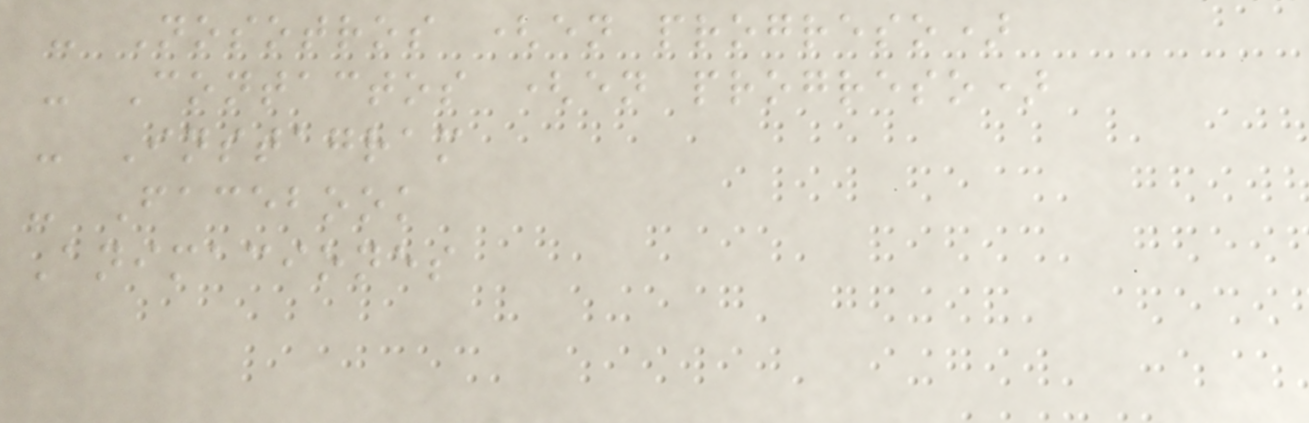- Nosotros (en progreso)
- Contactos (en progreso)
- Instagram
- Facebook
Animaciones
